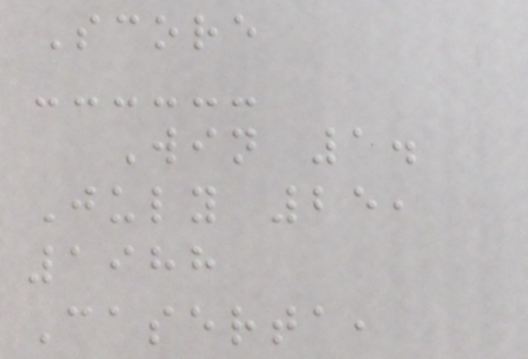Score
Win 1.
July 25,
1988
Caserta,
